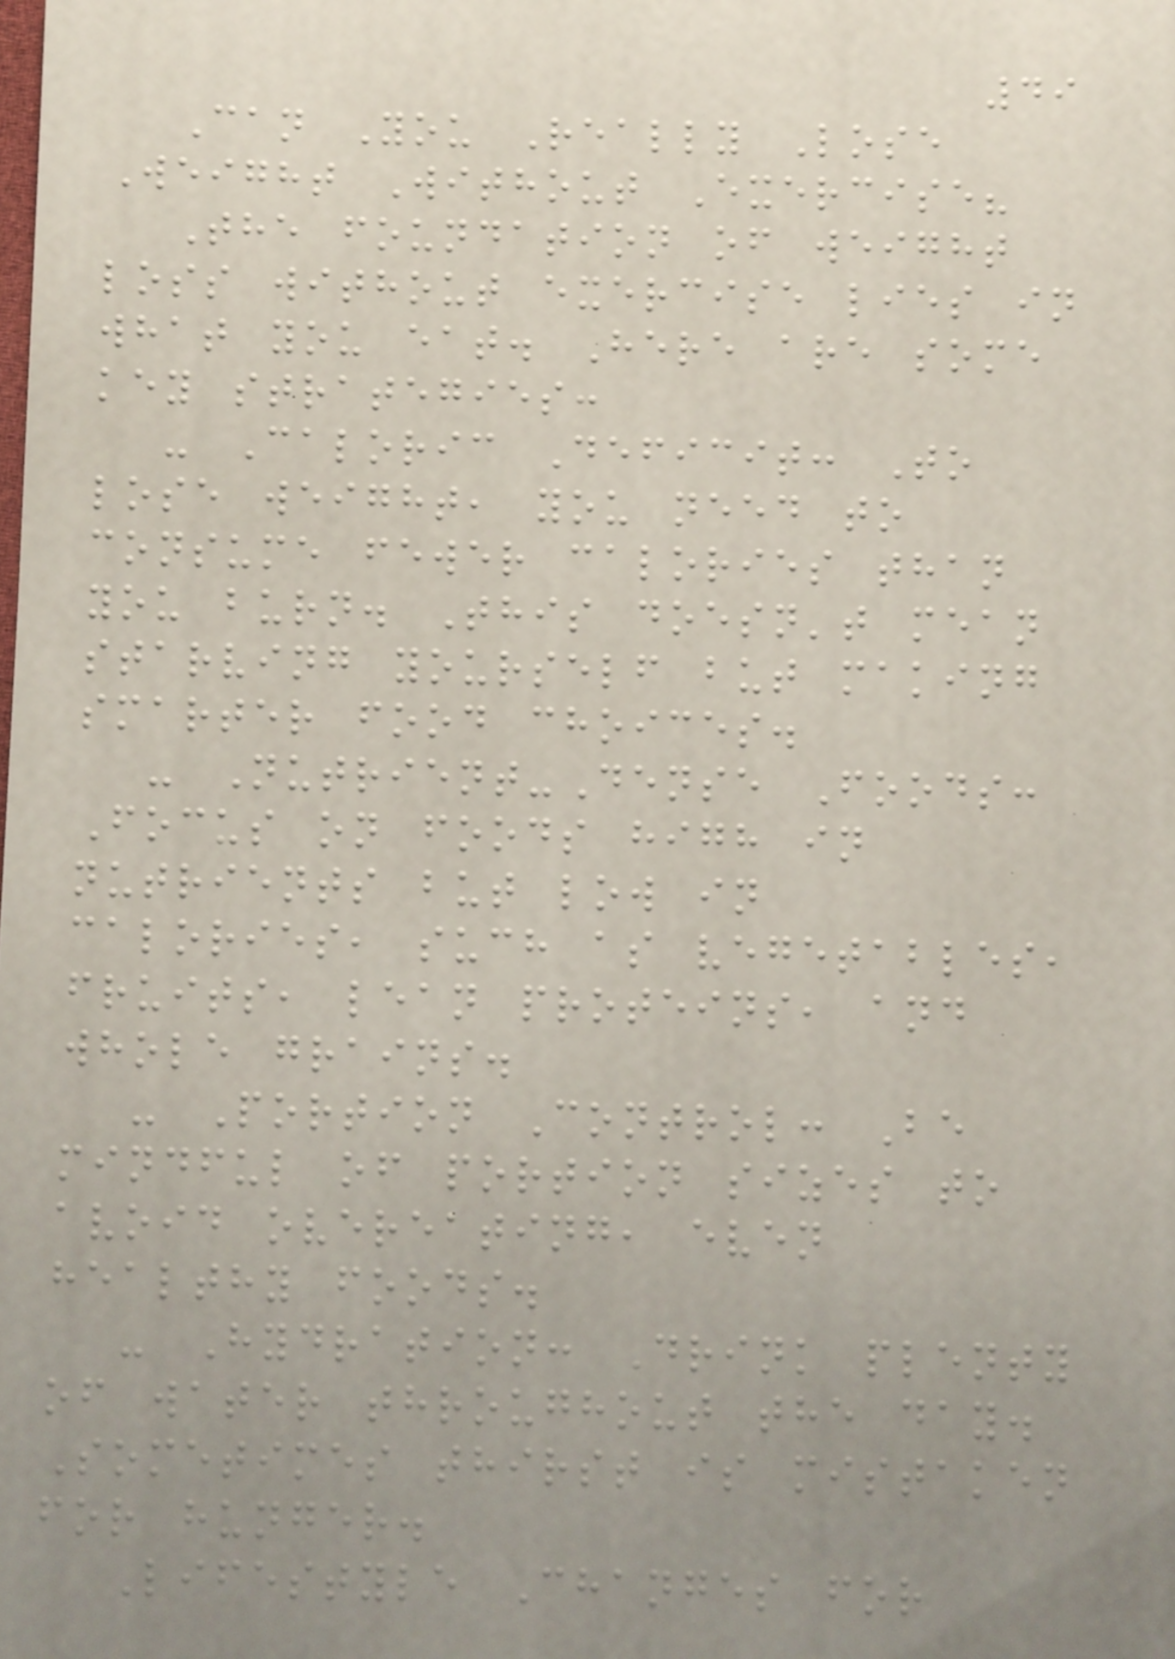49
Can You Really Lose
Weight Without Exercise?
The foundation of weight
loss without exercise lies in
what you eat. Here are some
key strategies:
- Caloric Deficit: To
lose weight, you need to
consume fewer calories than
you burn. This doesn't mean
starving yourself but making
smarter food choices.
- Nutrient-Dense Foods:
Focus on foods high in
nutrients but low in
calories, such as vegetables,
fruits, lean proteins, and
whole grains.
- Portion Control: Be
mindful of portion sizes to
avoid overeating, even
healthy foods.
- Hydration: Drink plenty
of water throughout the day.
Sometimes thirst is mistaken
for hunger.
Lifestyle Changes for
